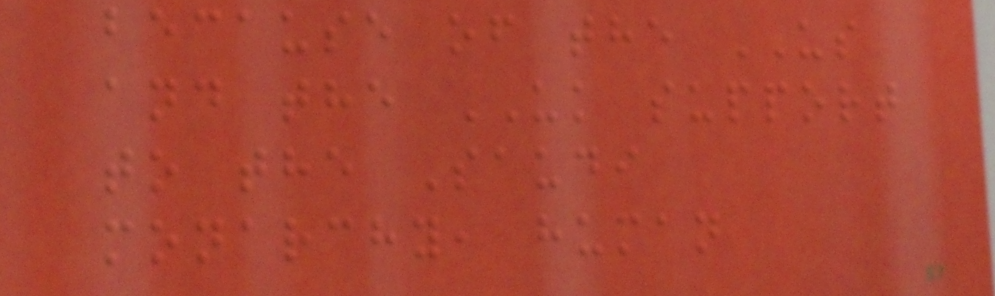because of the US
and the UK support
to the Saudi
monarchy, human
